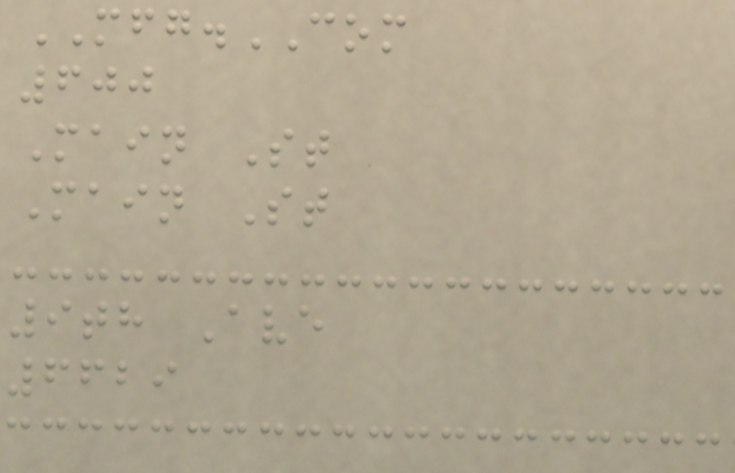MFG.COM
600
Main St
Main St
9th Ave
6629
